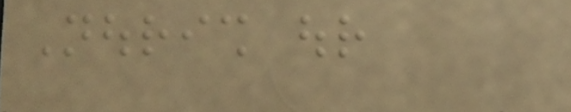Nourish our
